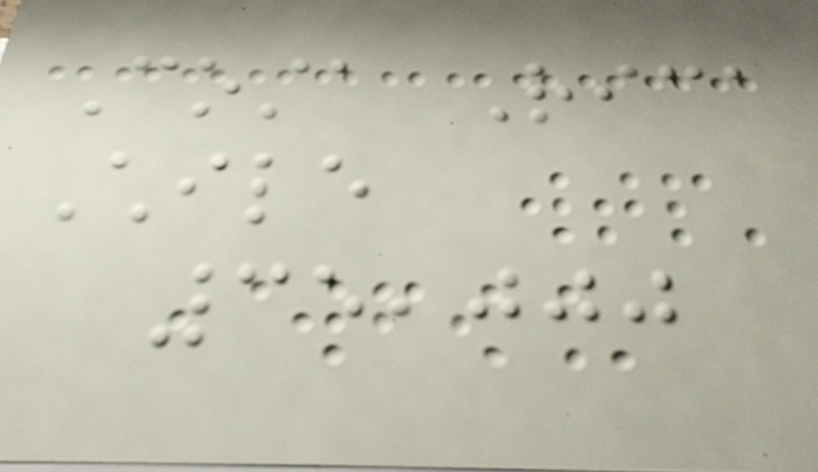Costa Rica
Chile
35,000
